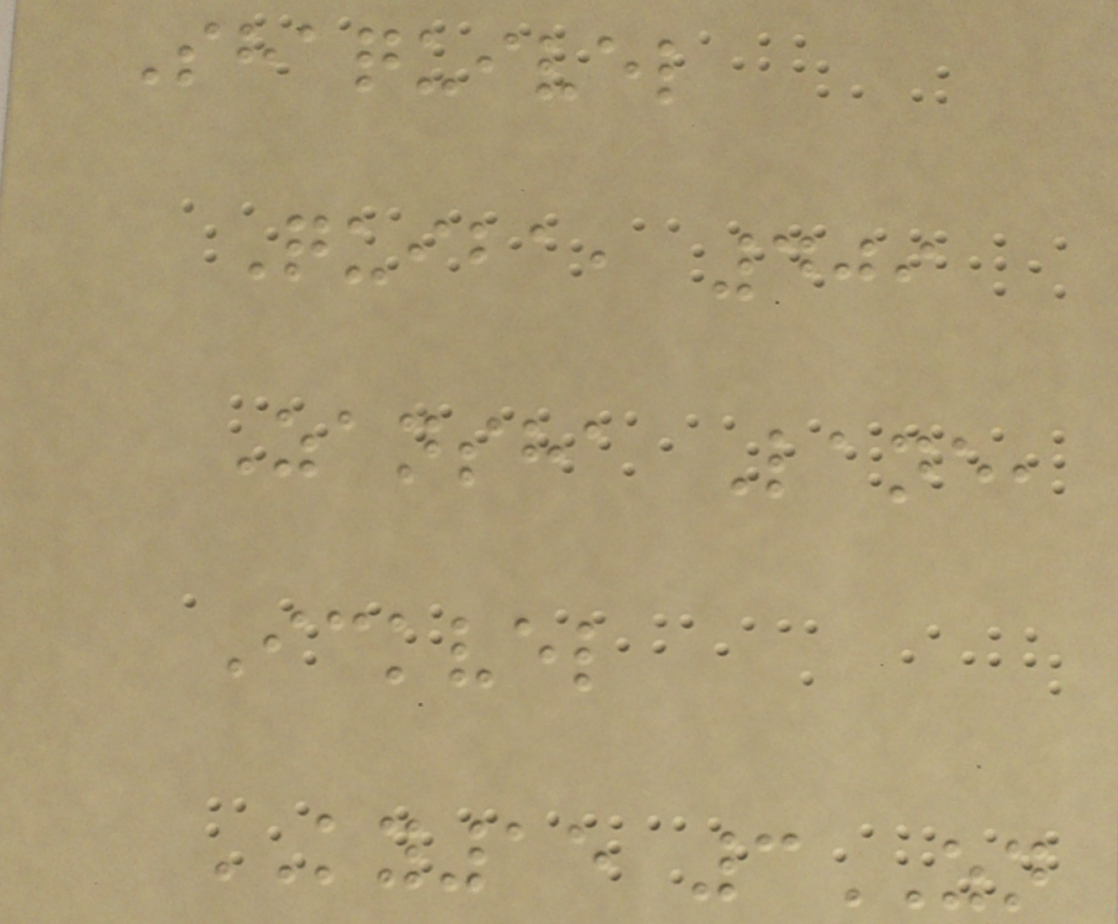Shaquivel
Quiba, 409
Zansha Lane,
Ickvel
KY15 3ZN
